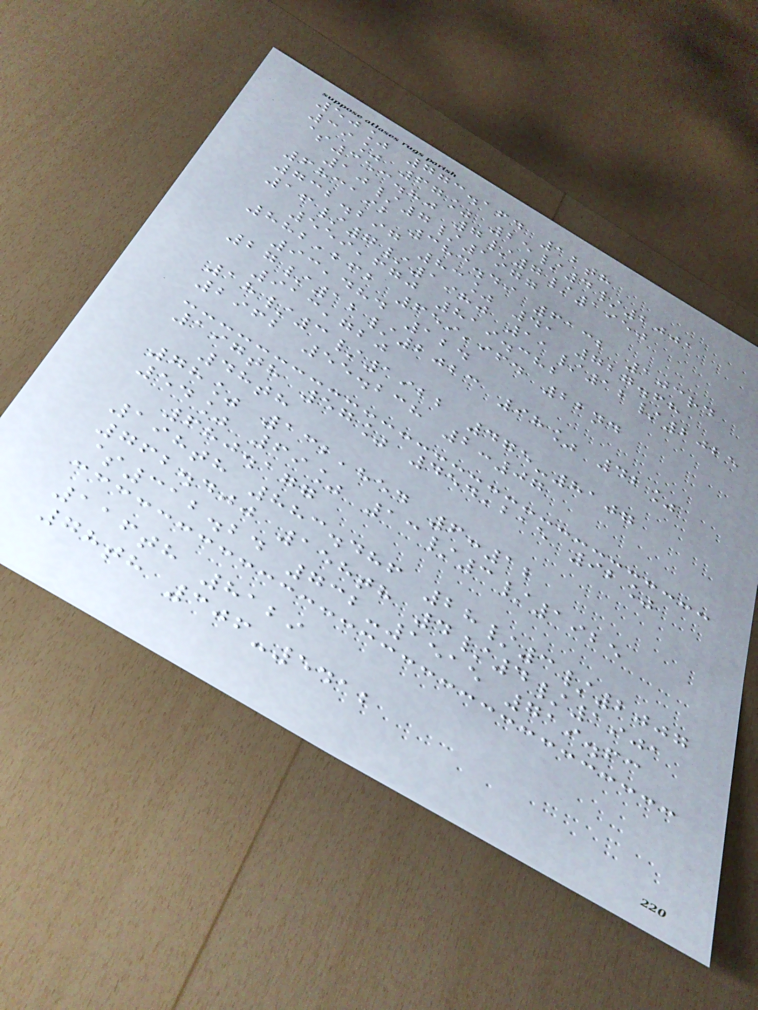50% 773.164 12th
39% 67% 25/4/2001
$353.80 7/7/1950
10/7/1977
683192 383.49 6132 103rd
732.297 83% 41 727.68
16/7/1980 11/12/2025
559,670 819.382
882,262 659,964 22nd
93,484 124
27/12/2023 98% 42%
913,720
18/3/1922 475-8107
2962 55.238 2:07
197th 57% 454,215 92%
48th
78% 132,854 6:12
54% 69% 13/3/1925
680.177
198th 883.486 28/3/2007
762.400 158th 4/4/1901
$312.24 732-1515 719.63
116th 8129
78th 306-5412
